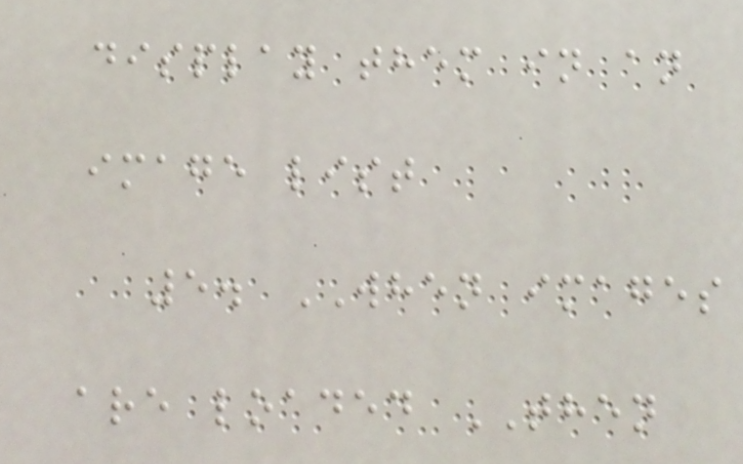display them in an
image list
5. WHEN images
are loaded THEN
